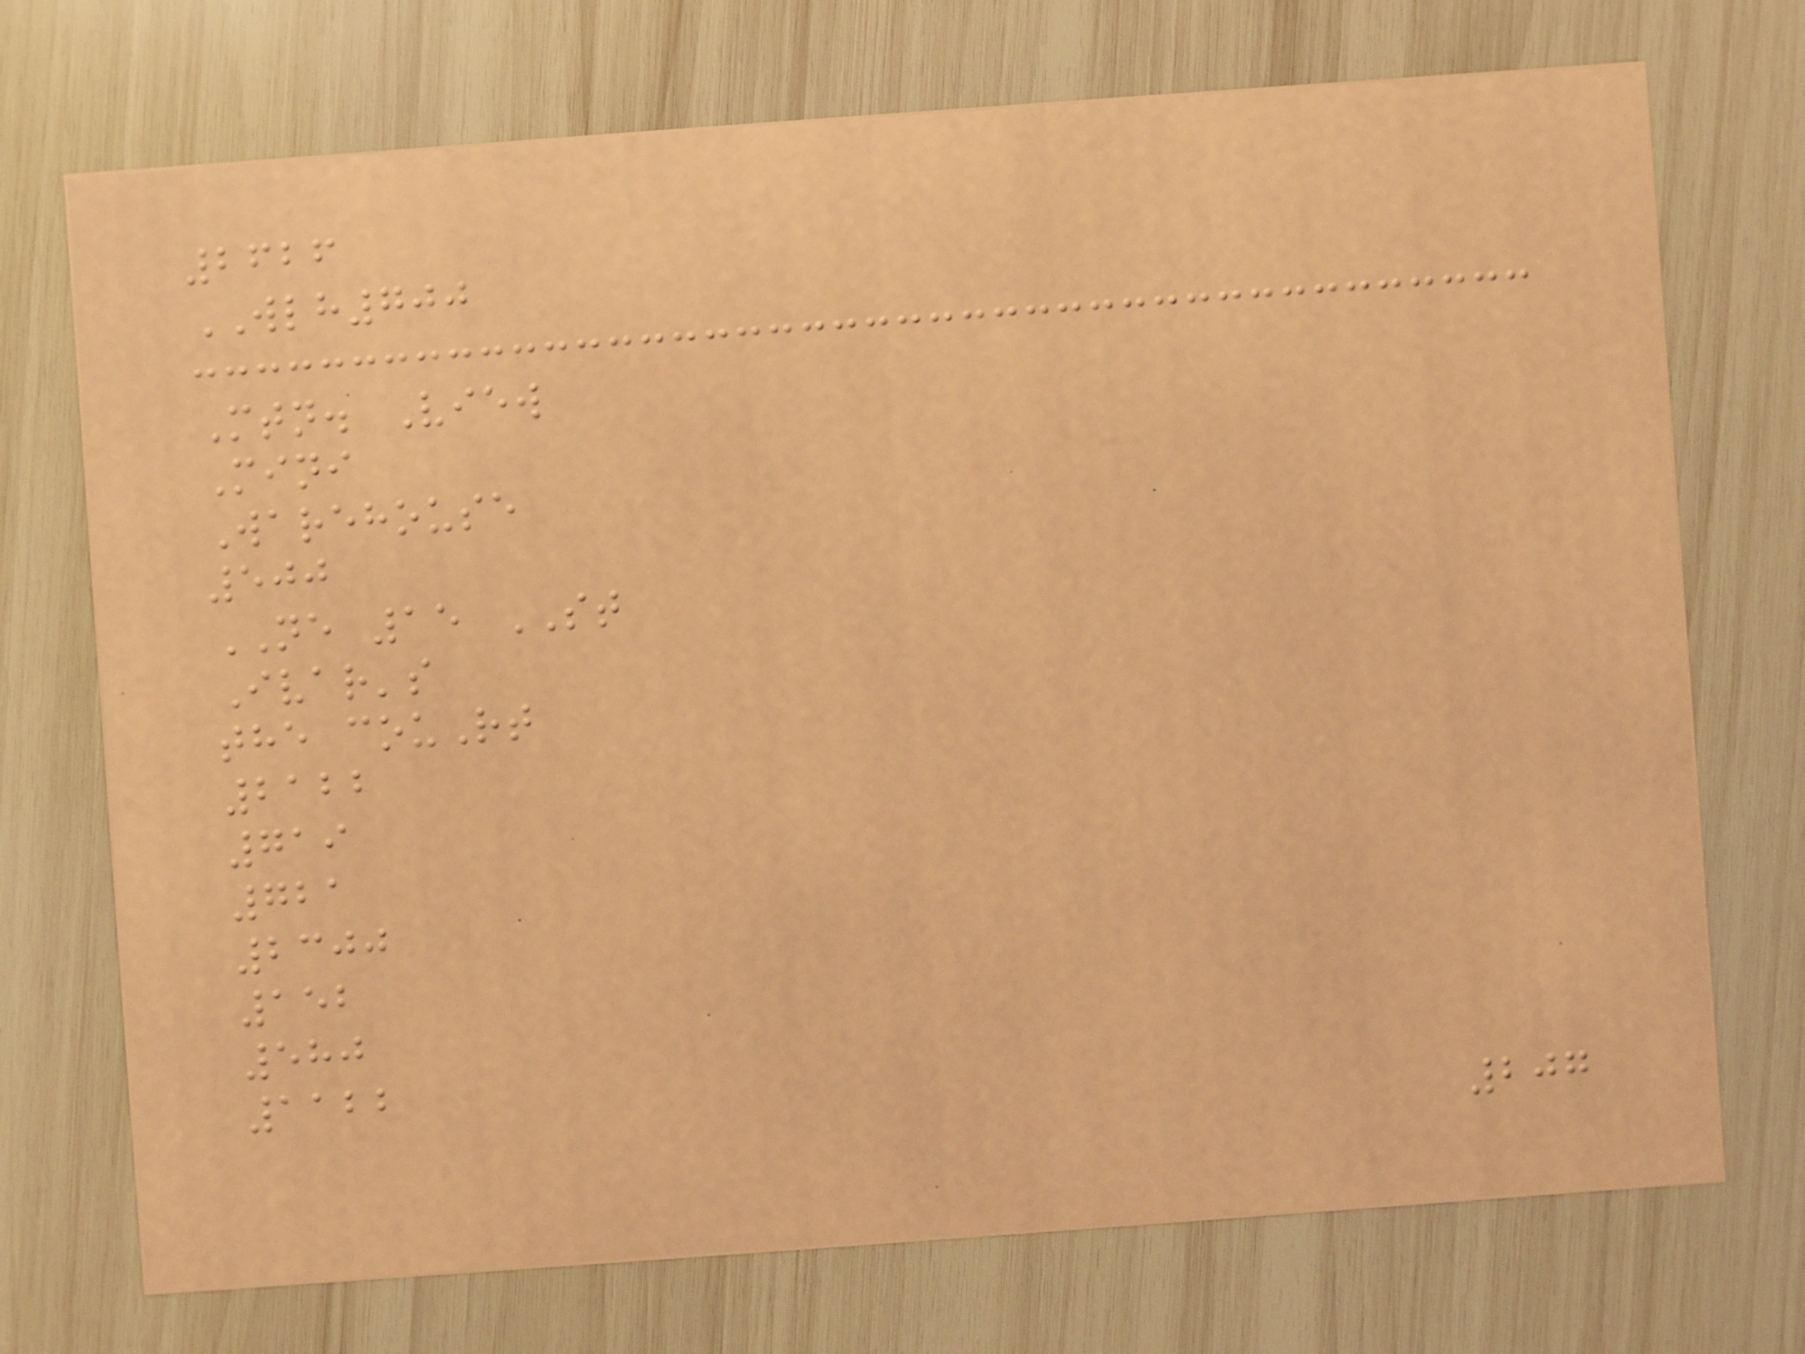2626
WLH700
Mtn. View
Mini
Warehouse
500
NE 15 ST
Ivar's
the couRt
2122
719
721
2300
152
580
1122
207
